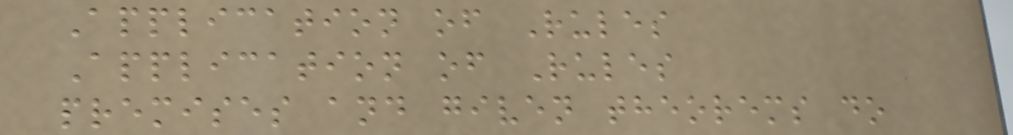Application of Rules
Application of Rules
premises and given theorems do
